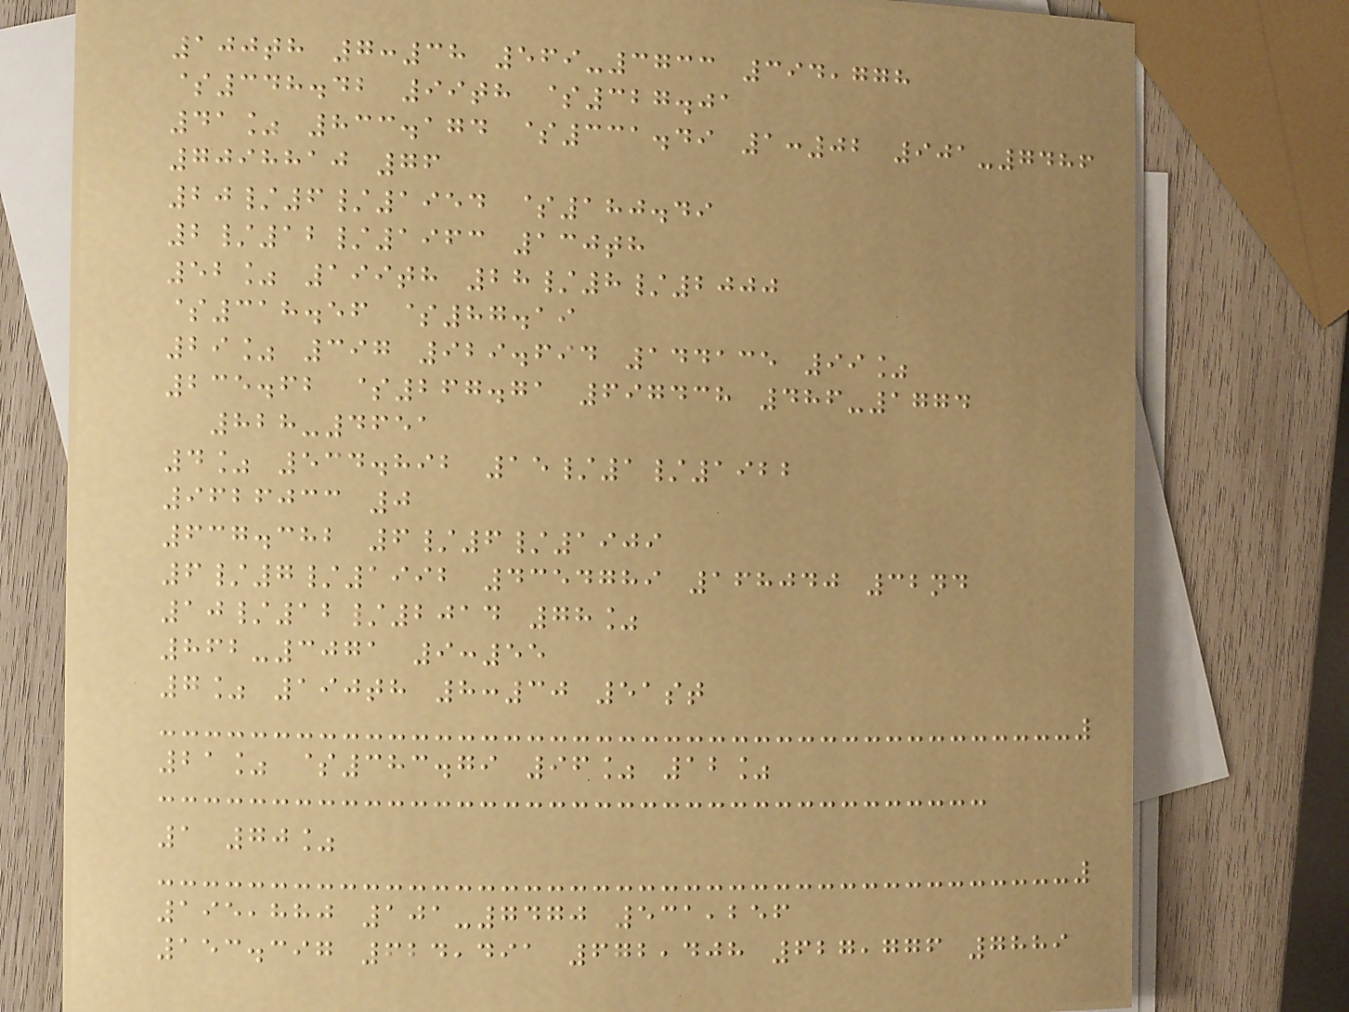100th 7:38 569-3733 394,778
$348.42 99th $327.01
41% 833.174 $331.49 1:02 901-7486
7098810 76
20/6/1954 $180.49
2/12/1963 130th
52% 199th 28/8/2000
$318.56 $87.19
29% 397 929.694 144135 99%
235.62 $267.71 697438 486-1774
828-4651
4% 534.892 15/1/1922
9626033 0
637.382 6/6/1909
6/7/1992 4354789 168040 32nd
10/12/2014 78%
862-3071 9:55
7% 190th 8:30 51st
21% $383.79 96% 12%
1 70%
195,880 101-7470 531,256
153.397 624,491 672,408 627,776 7889
